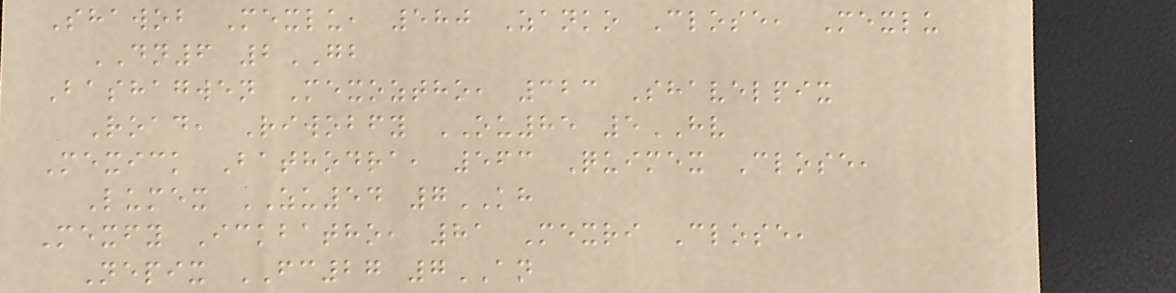Shawob Mexlu, 580 Zanko Close, Mexlu
DN6 2GB
Bashagwen Mexoztho, 323 Shavelpix
Road, Riwobfy OU85 5HV
Mexick Bathodra, 563 Quimex Close,
Lumex ZU54 7KH
Mexfy Ickbatho, 81 Mexri Close,
Nepix FC27 7AN
